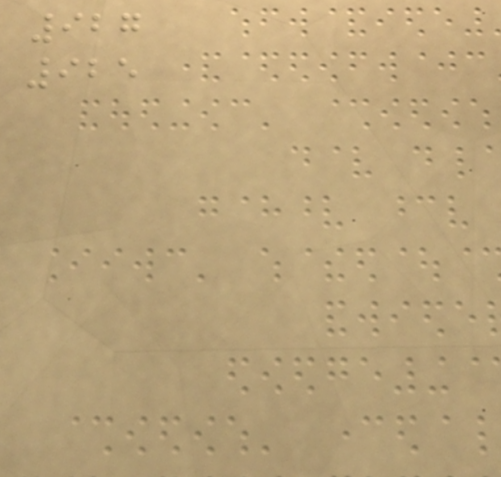927
925
